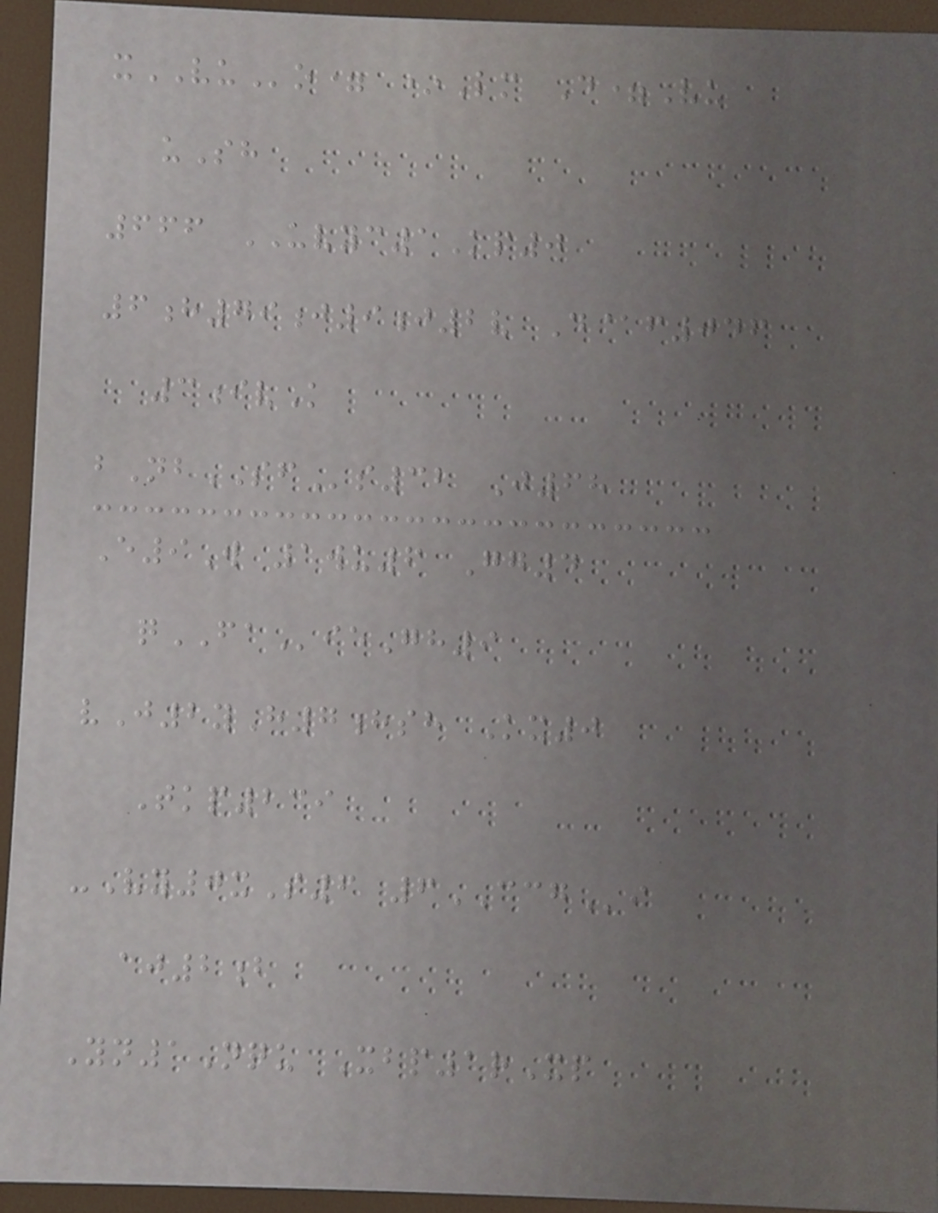xVUo= *Lm D=Vu
uSh
666 UVYC1Kp0
6h79j9j2v D@f046
3ivK
bNbSFs32 J68
E9W 1wu6 Gg4
qFAieGh9
vJ2yH7hsh Kx0
Tkp239
-Vy0xS6 6CCGi
aj2b
Yn1Nqu Xbp1rXp
